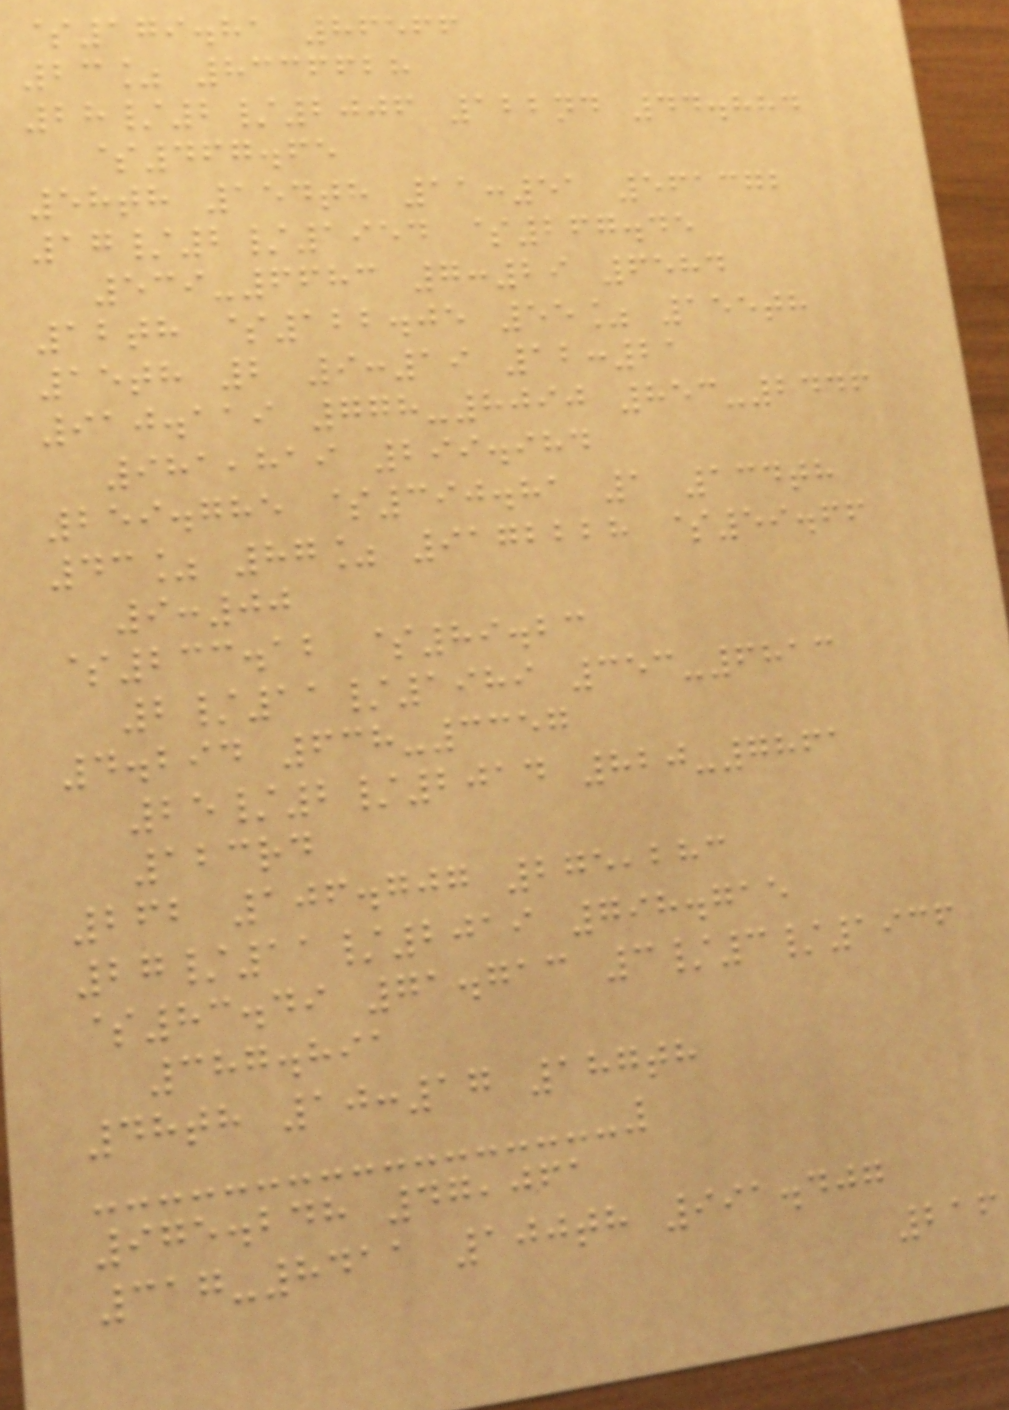$179.81 86566
23% 8336628
28/2/2006 122nd 44.884
$467.65
58th 154th 11:51 561372
17/2/1954 $267.45
539-6683 7:29 6584
12th $122.05 55% 155th
15th 2 9:19 12:21
910.119 778-8090 853-2446
981,819 299.984
259.785 $390.81 1 134th
43% 87% 9172228 $59.66
9:00
$233.12 $89.23
2/11/1989 353-6813
4.294 638-3357
25/2/2014 820-7861
123rd
262 106.707 275,283
27/11/2019 798.715
$83.49 71.713 3/3/1936
387.891
48th 10:17 187th
975.248 47,061
317-8411 100th 991.407
216
